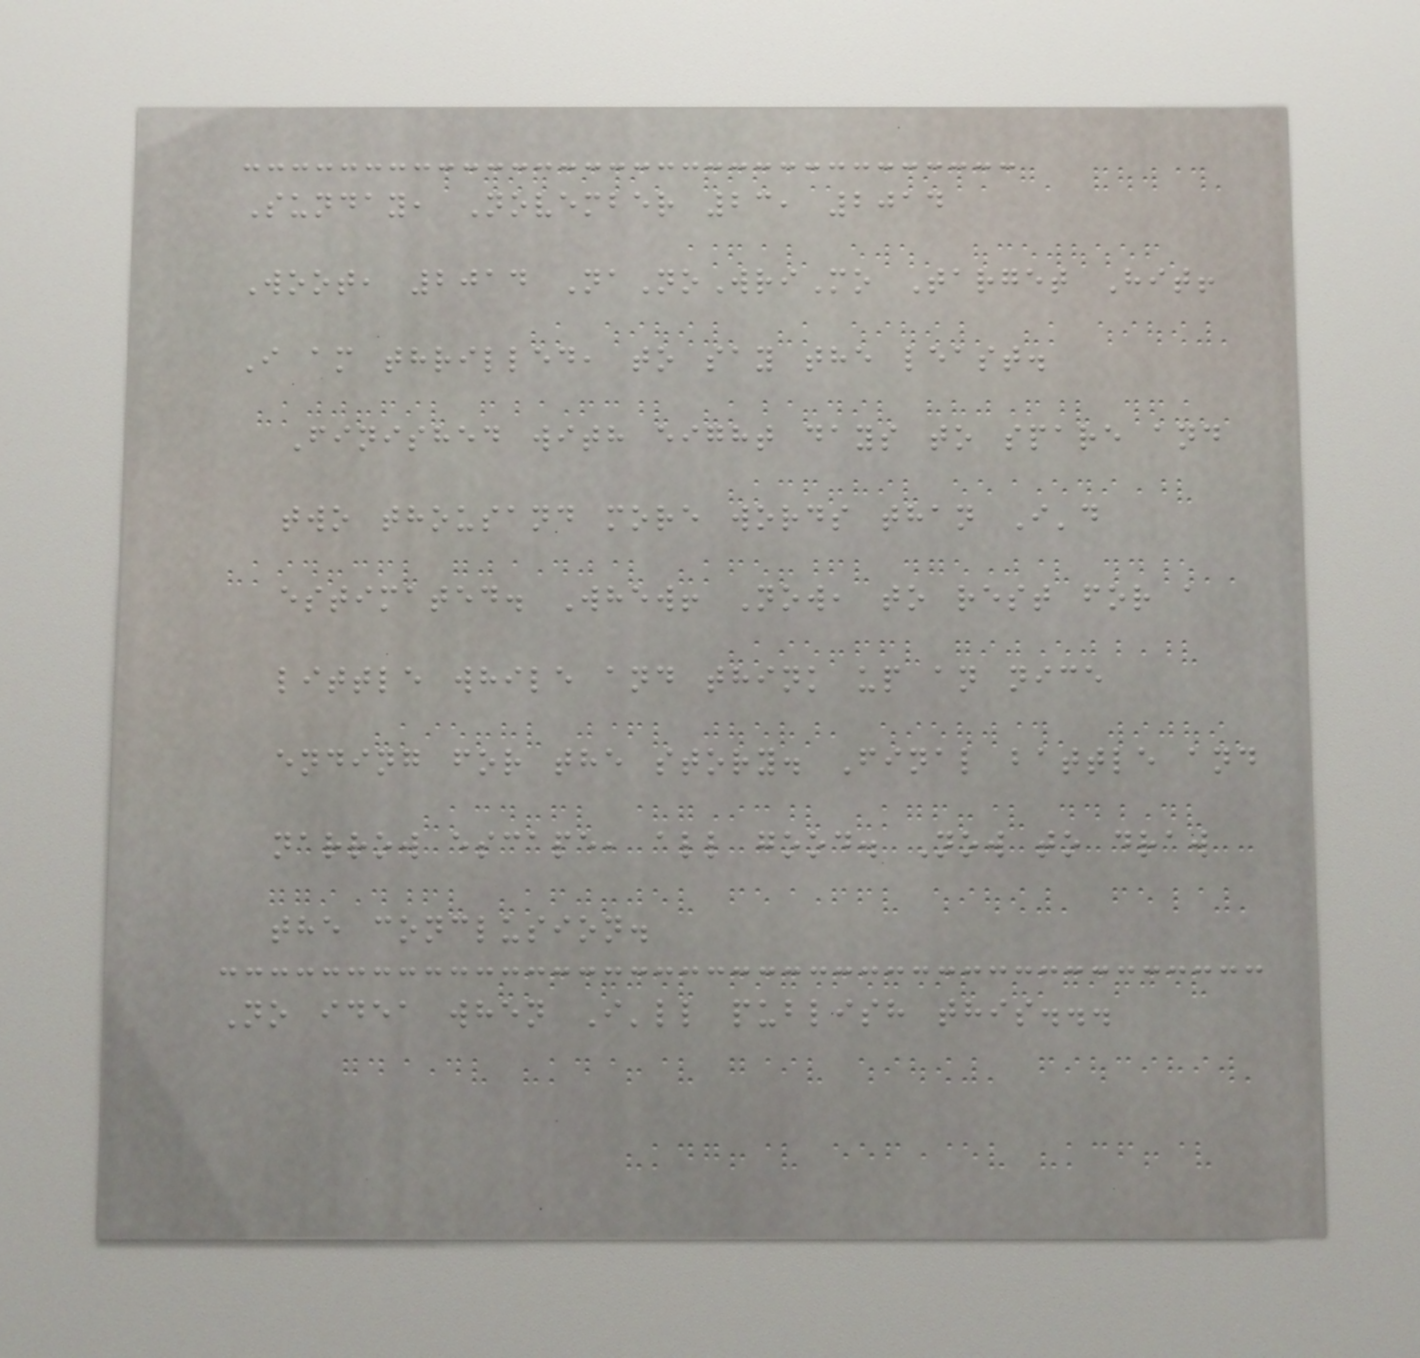Sunday, November 23, 2014
Woot, 2014 NaNoWriMo Target Hit!
I am thrilled, to say the least.
Finished with eight days to spare and
two thousand more words than I'd
estimated. Whew! Now, to rest for a
little while and think up an nice
ending for the story. Final battle and
narrow escape, all good. Now to draw
the conclusion.
No idea when I'll publish this...
